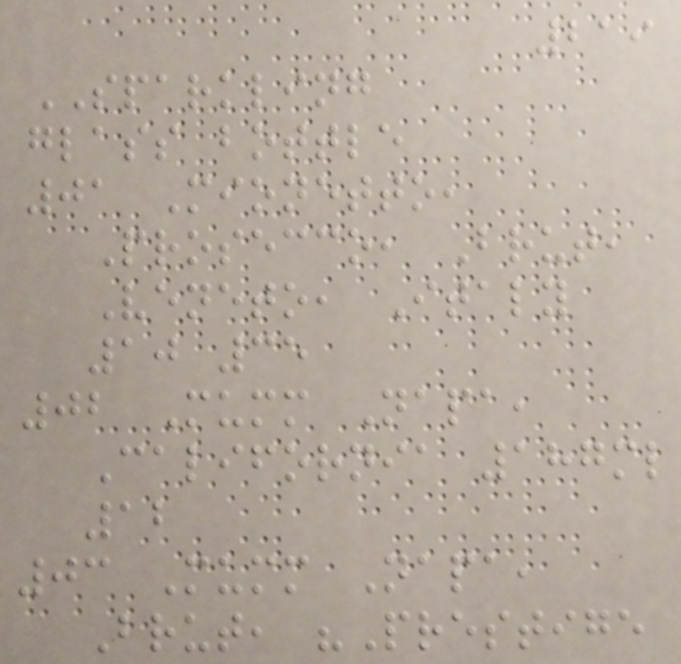219
SPARKLING
glass bottle
01 Mionetto,
Prosecco, Brut,
Veneto, Italy
10 35
02 Mumm Napa,
California 187ml
12
03 Mumm Napa,
Brut, "Prestige
